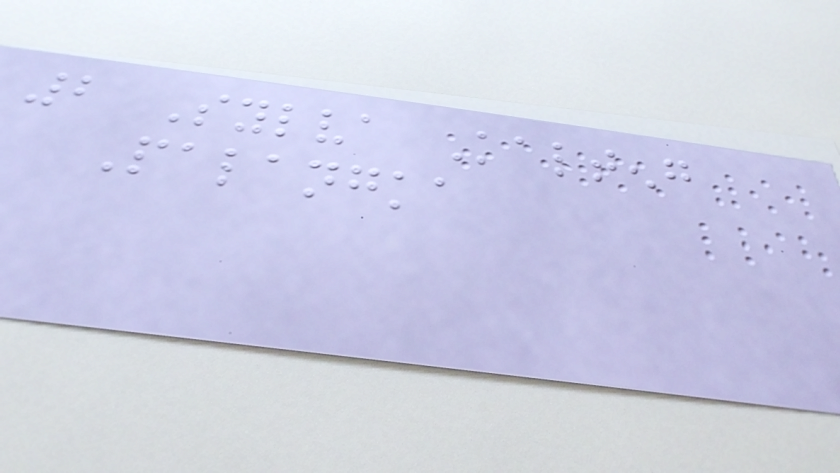2 Sylva Kalteng
Palangka
